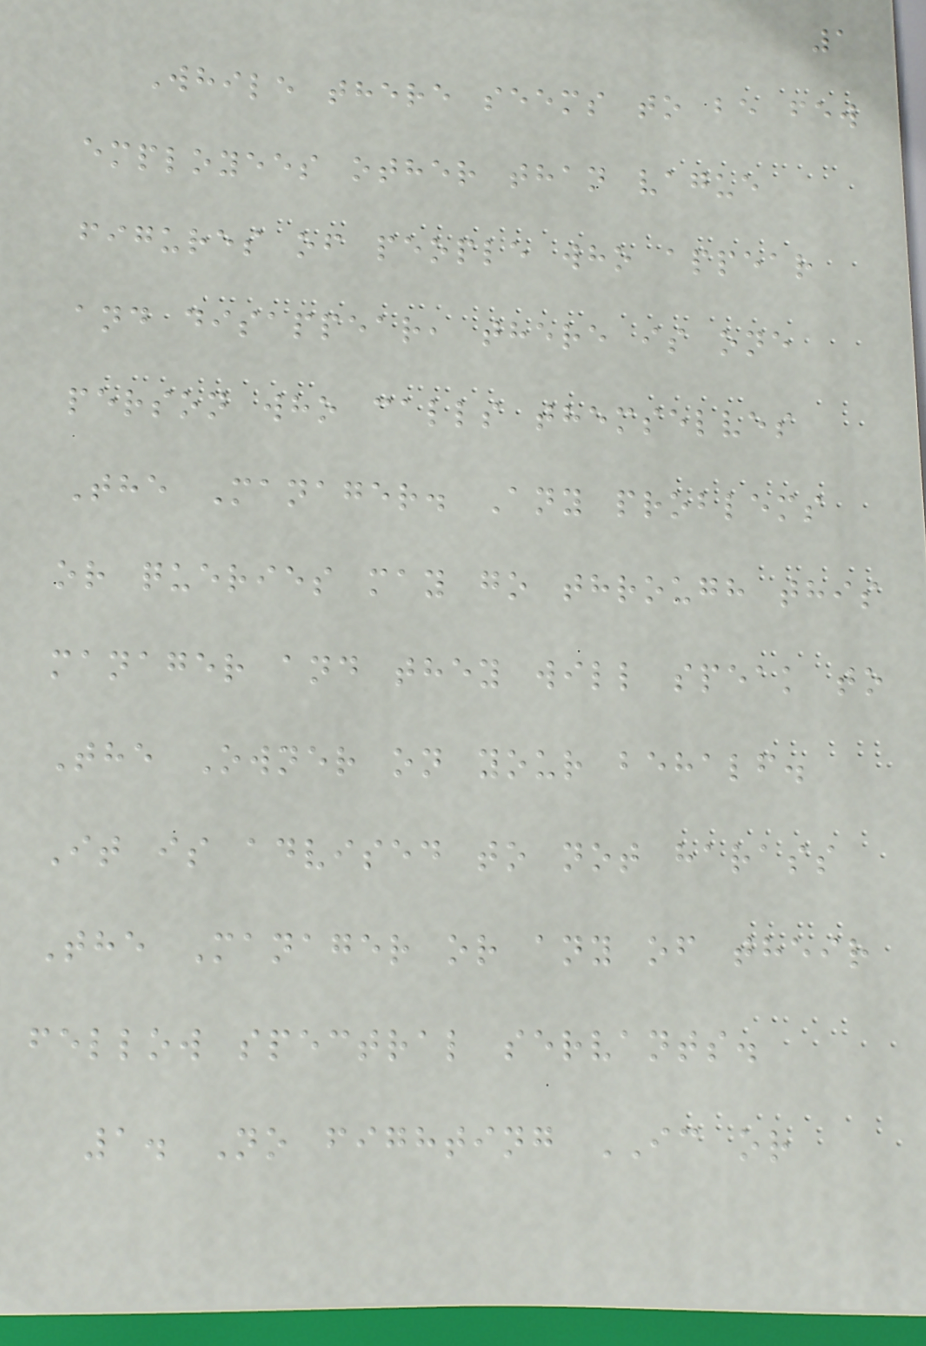1
While there seems to be few
employees other than vague
figures of people who appear
and disappear, there is one
person who calls themselves
The Manager. Any problems
or queries may go through this
manager and they will speak to
The Owner on your behalf.
It is advised to not harass
The Manager or any of their
fellow spectral servants.
1. No fighting IC or
